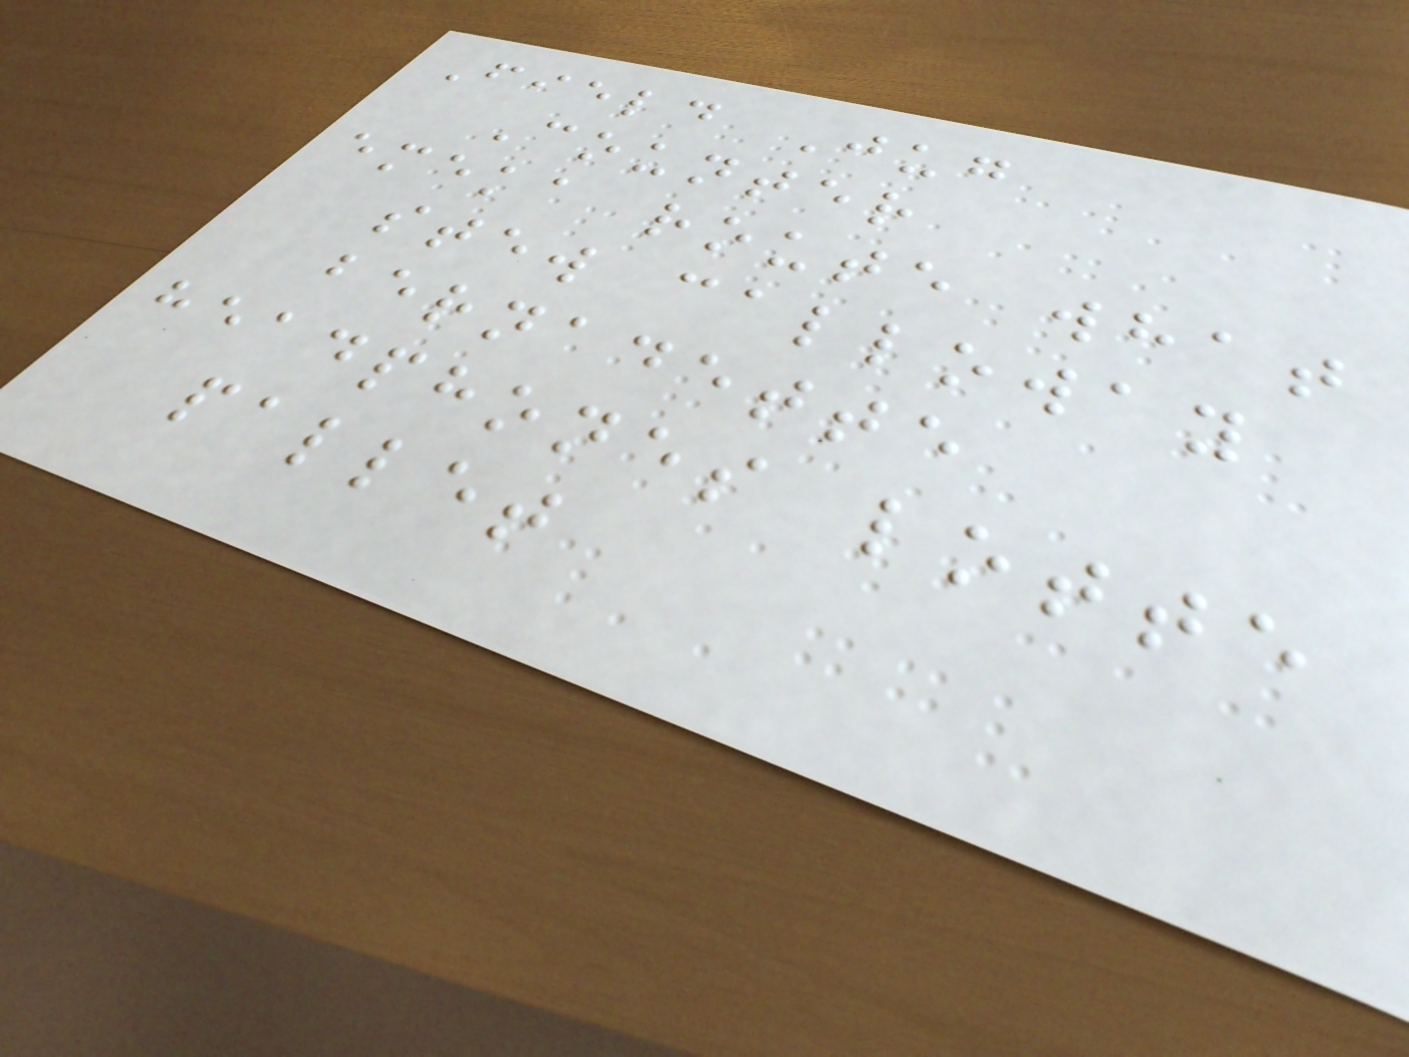Field Jug
Counter
emeka route what
stew calloway
bernadette
headphones lotte
pallet
